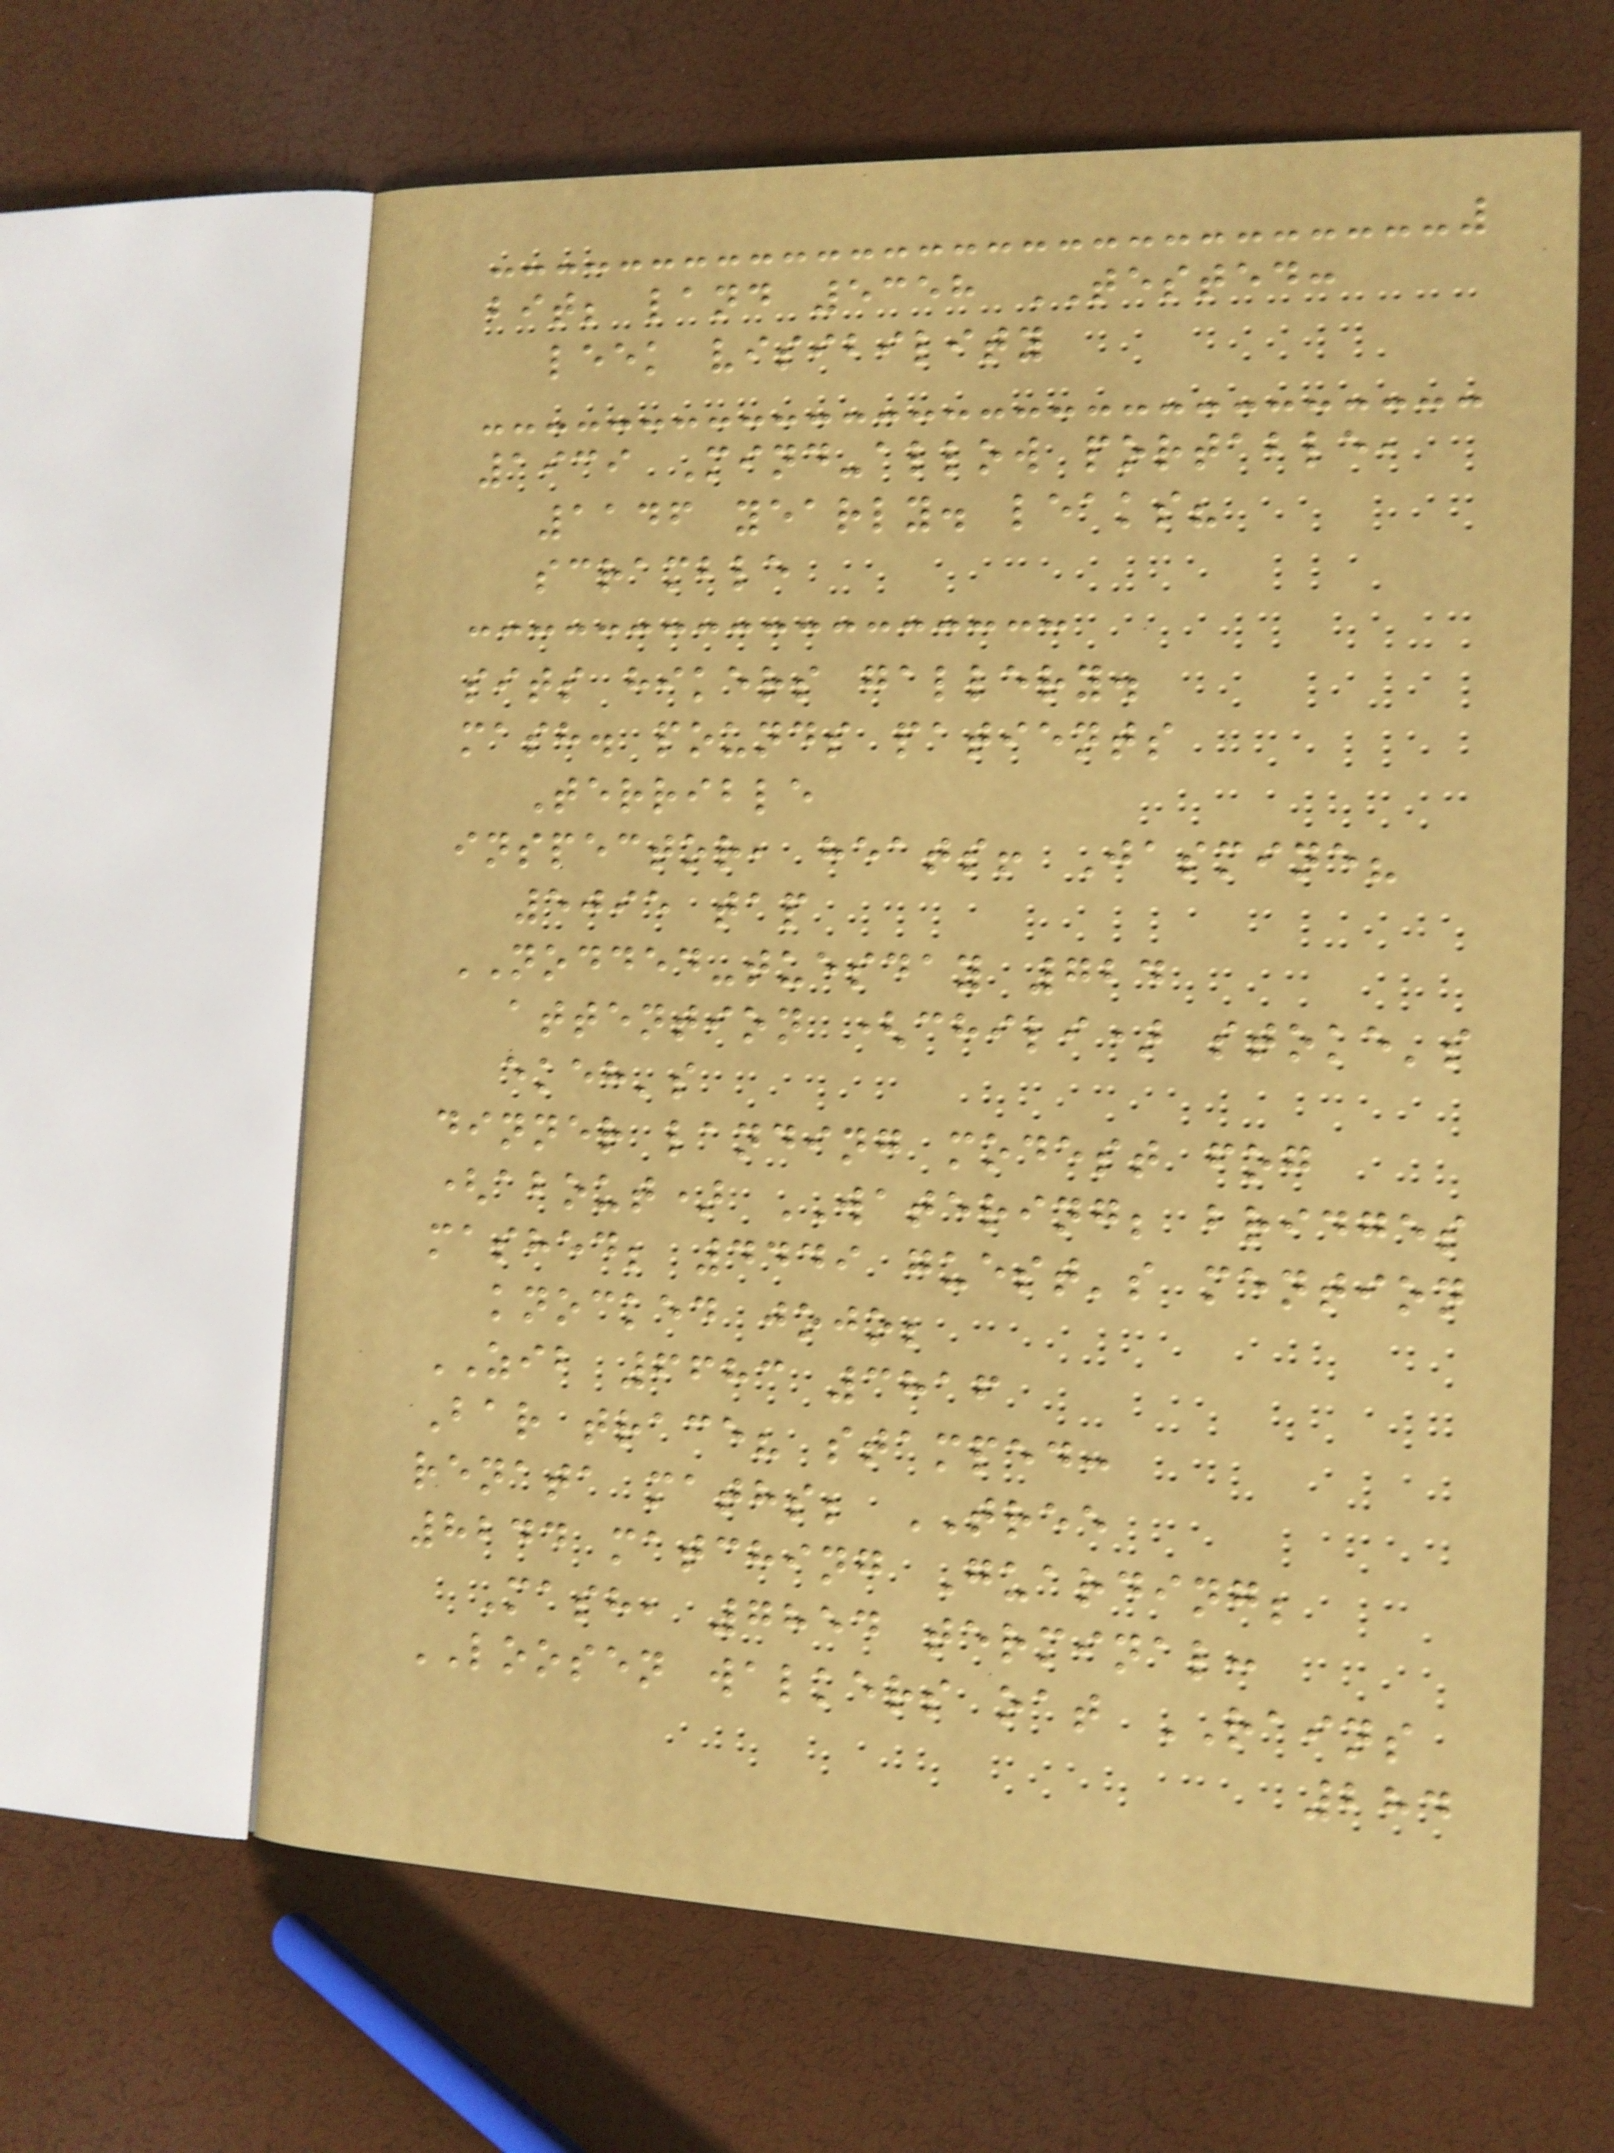bit; land 5358 TESTED:
leek visibility
1939 Mind-allow portable,
1146 yearly. leaks?
scramble
sits hikers gallery.
mash. pounds patients
Terrible
inspector, heats! Jasmine?
5095 tap
NODDED-tuesday 724
attention (chili) stoke's
ekeh's
dinner landing modest fog
(about) WATERING; bridges
mashed; 4449 guest's mention
knocked jojo;
ZIB 6683 3816
Bar trace? stamped:
renata maths; TREE
8244 matching Guarding;
Mash, 7854 terminal:
LOOSEN walkers oat RAINS
284
